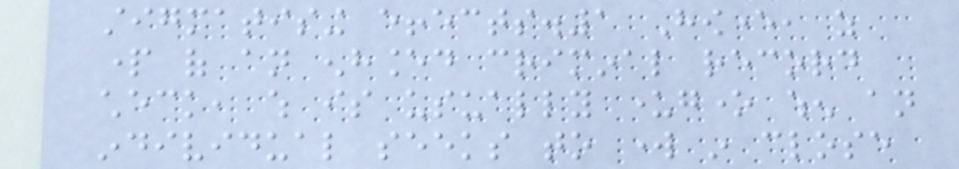stigmatising effects.1 However, as
part of an enhanced criminal record
check, which is usually undergone when an
individual seeks to work in close
